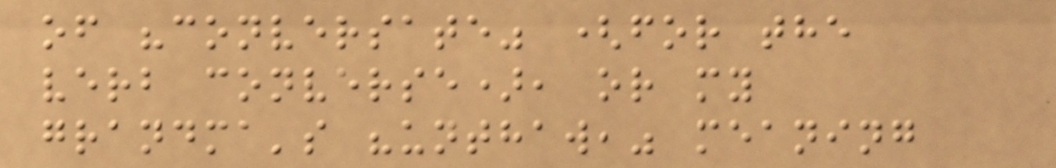of "conversate" (for the
verb converse), or my
grandma's "unthaw," meaning
